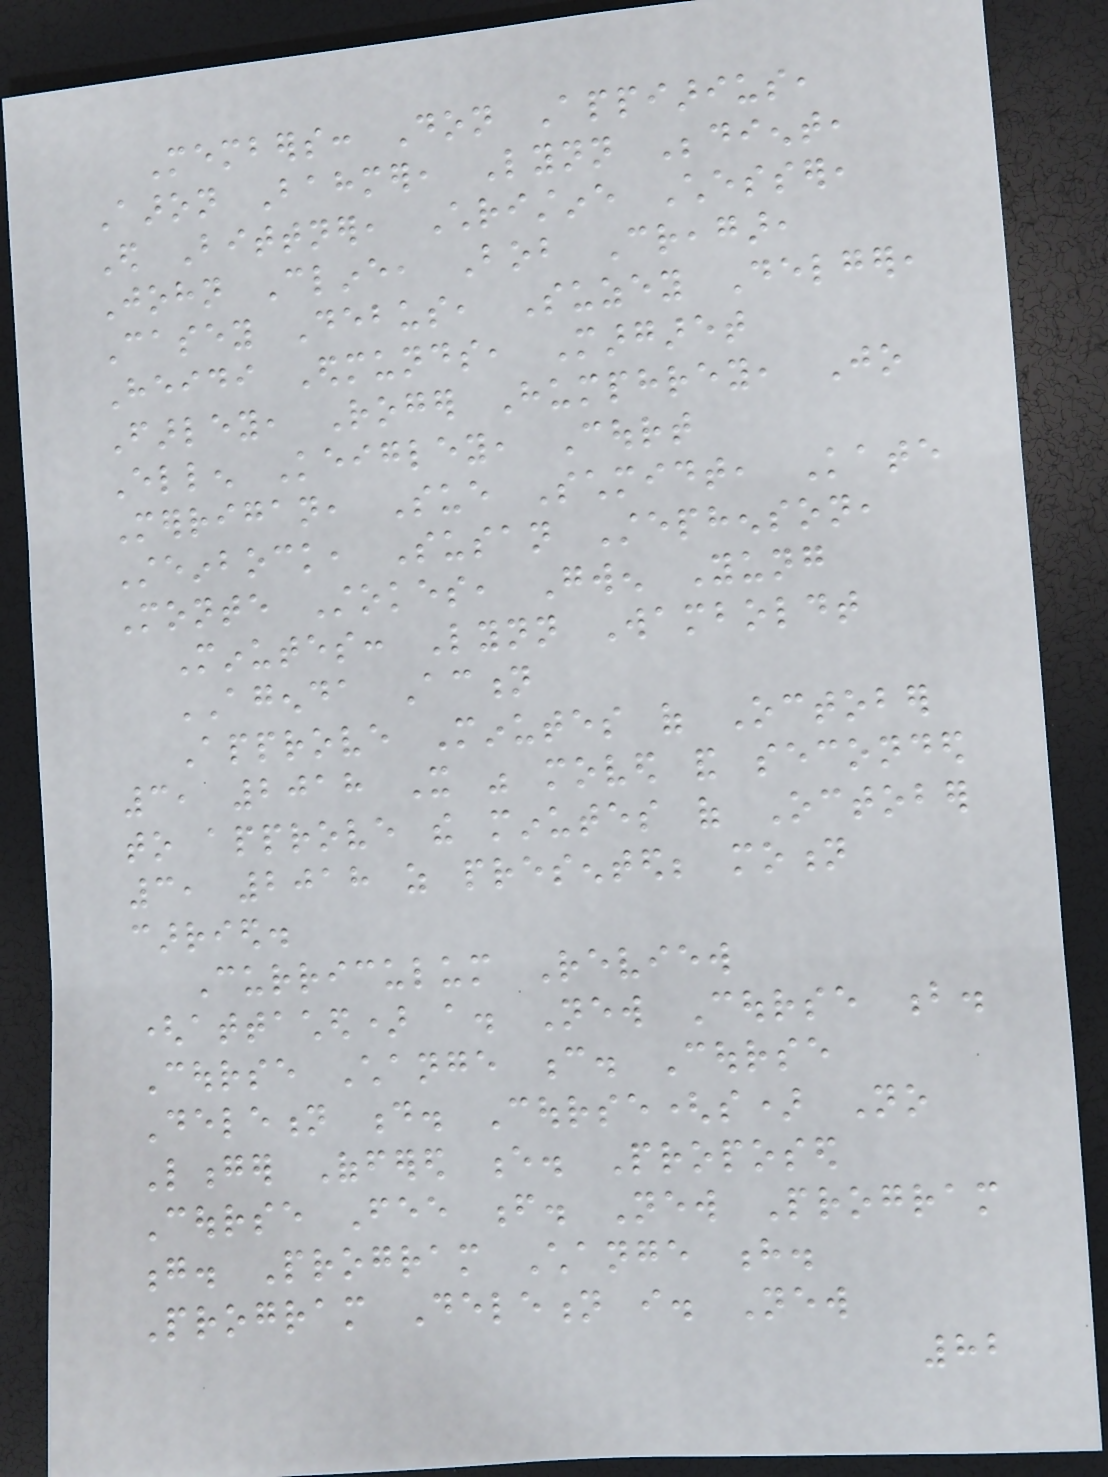Members: Don Appiarius,
Aaron Bahmer, Lynn Bedient,
Ed Bittner, Christine Chesser,
John Cline, Bob Creagar,
Casey Debus, Suzey Delger,
Heidi Edmunds, Margaret
Farley, Roger Humphrey, Jo
Ellen Keigley, Court
Merrigan, Sue Schmidt, Kate
Steinbock, Susan Stephenson,
Monte Stokes, Gwen Yung
Minutes: Lynn Wamboldt
AGENDA Action
Approve Minutes of October
3, 2018 It was moved and seconded
to approve the minutes of October
3, 2018 as presented; motion
carried.
Curriculum Review
(attached) a. New Course b.
Course Change c. Course
Deletion d. Course(s) No
Longer Offered e. Proposed
Course Fee f. New Program
g. Program Change h.
Program Deletion i. New
82
